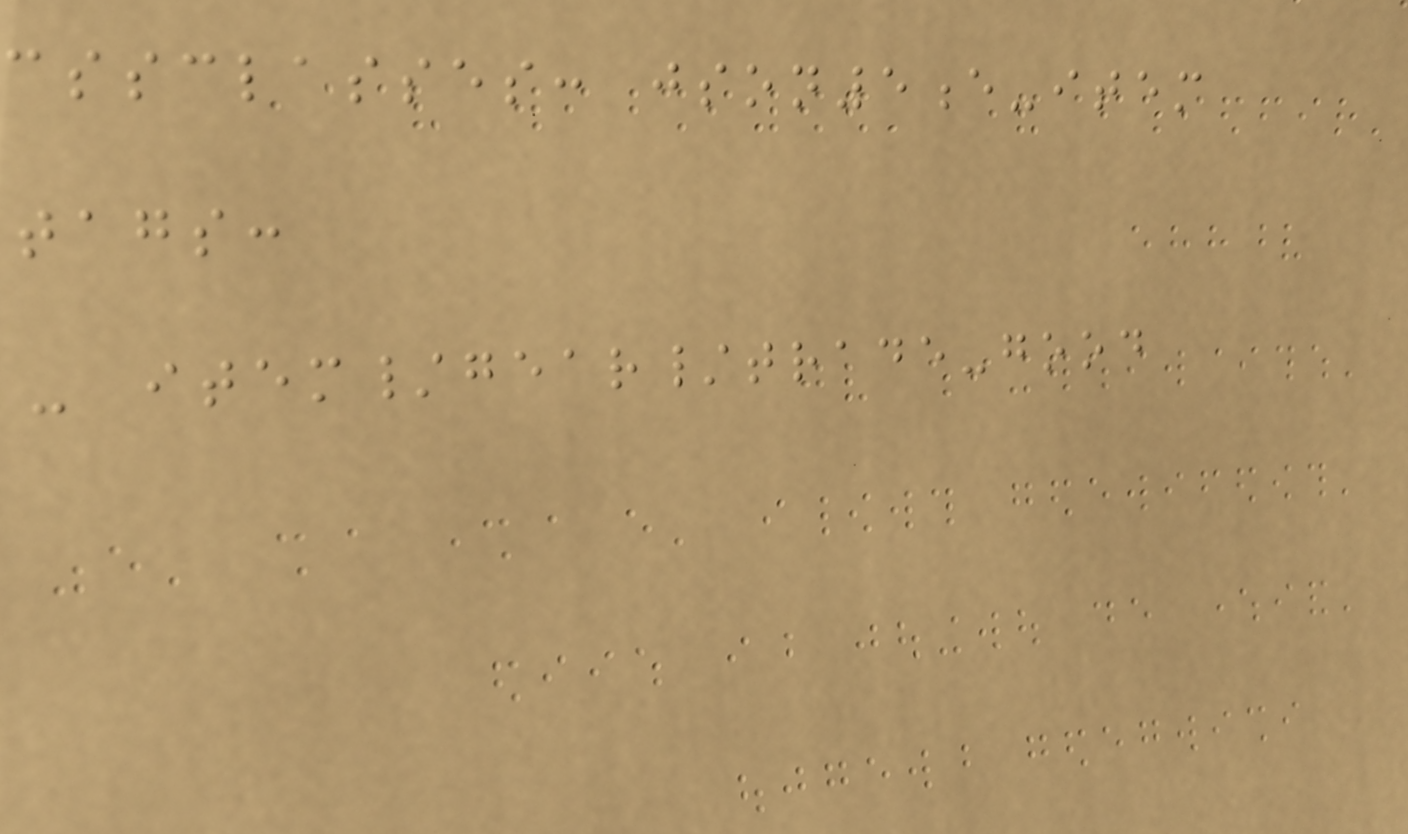cssclasses: json5e-item
tags:
- item/gear/trade-good
